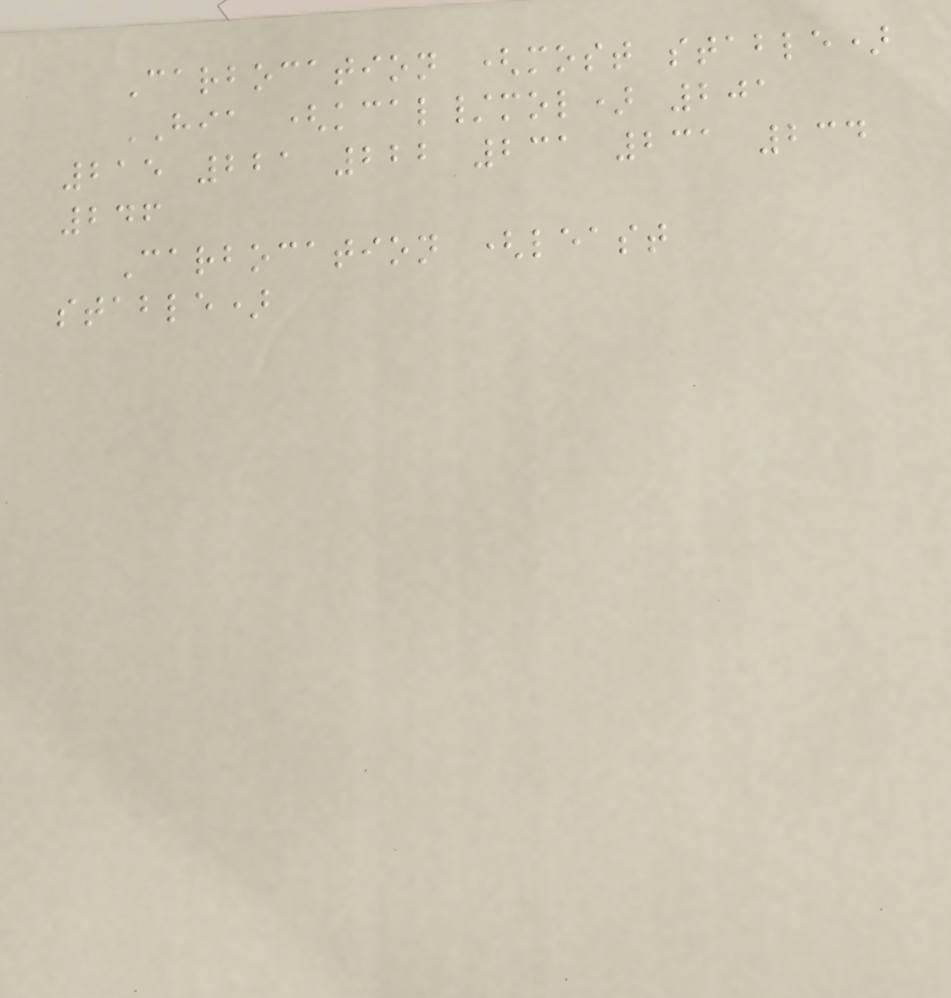Carbocation (most stable)
HIA (kcal/mol) 201
215 221 222 231 231 234
246
Carbocation (least
stable)
